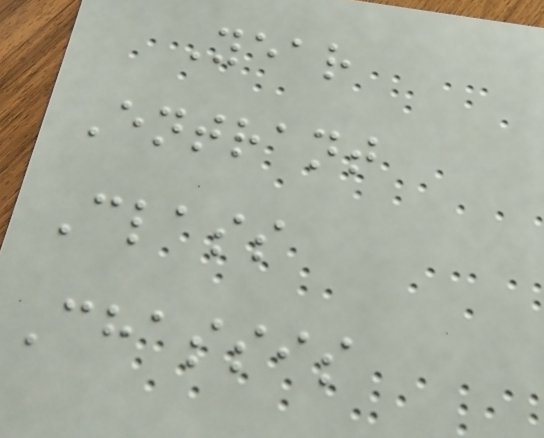Year
Entrant
Class
Chassis
